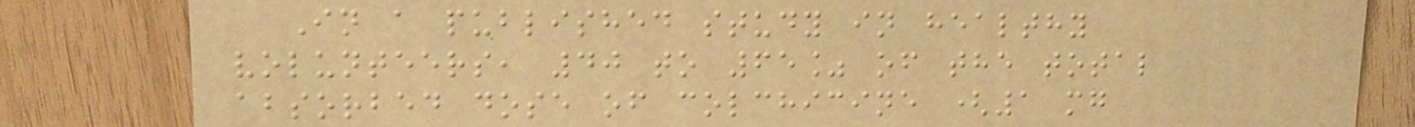In a published study in healthy
volunteers, 40 to 65% of the total
absorbed dose of colchicine (1 mg
